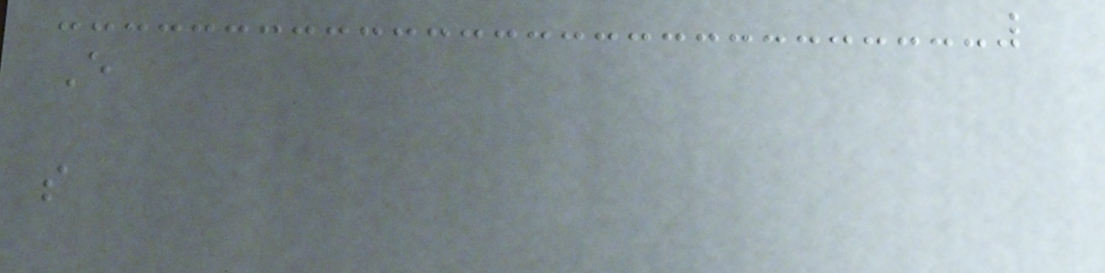E
s
